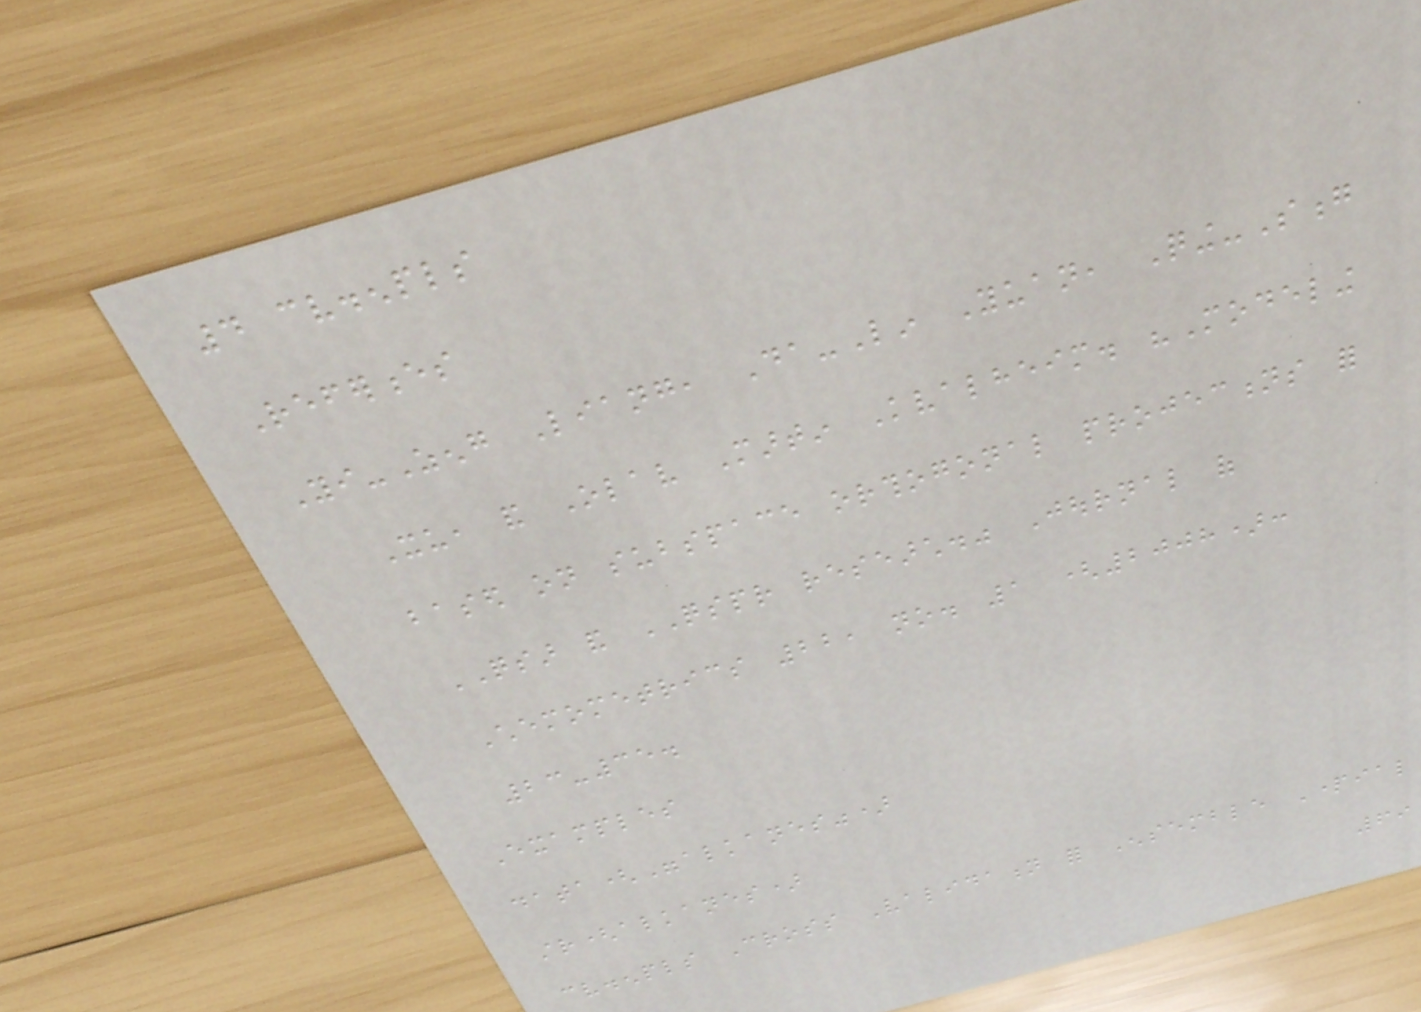4 cv.enpls
References
Yi-Zeng Liang, Da-Lin Yuan, Qing-Song
Xu, and Olav Martin Kvalheim. "Modeling
based on subspace orthogonal projections for
QSAR and QSPR research." Journal of
Chemometrics 22, no. 1 (2008):
23-35.
Examples
data("alkanes")
str(alkanes)
cv.enpls Cross Validation for Ensemble Partial
69
